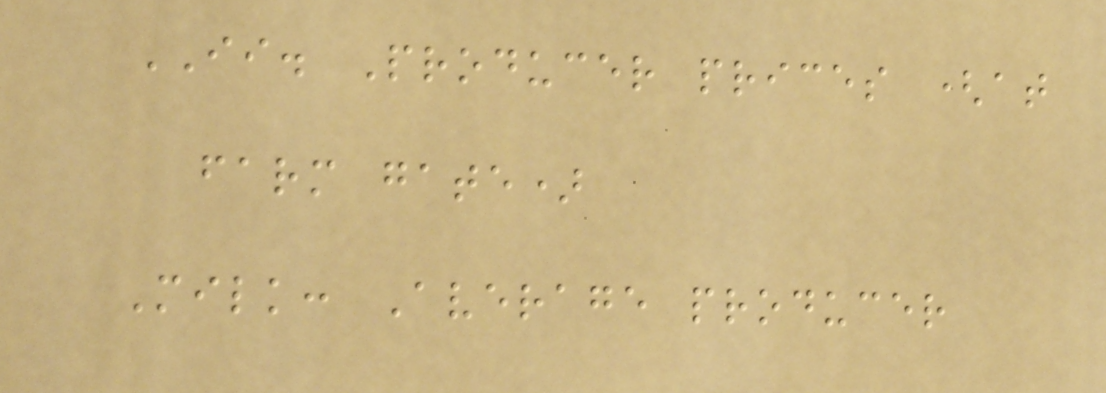II. Producer prices (at
farm gate)
Milk: Average producer
